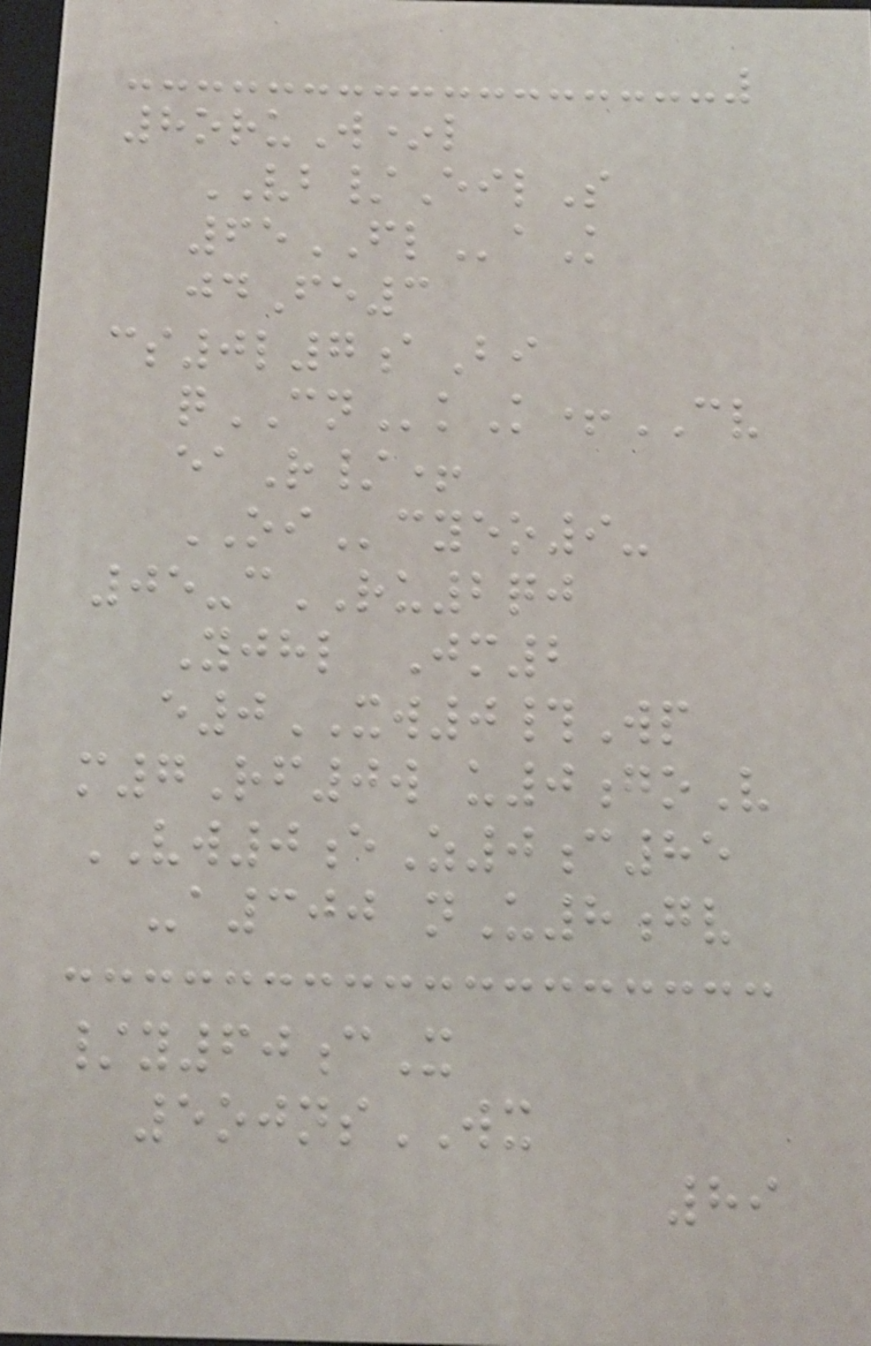8oruW*l
VB/EilS
65FLaK
jdFe3
cs0l7aBi
qCNkK+CV
eaR/+
OIcyeo9-
05-cRU2qj
Yjhl Jm2
e0XW0#Wp
m7Rf0w u0goV
VW0eZ0c85
-a300 nU8gv
/y60cX
5ojnsWX
89
